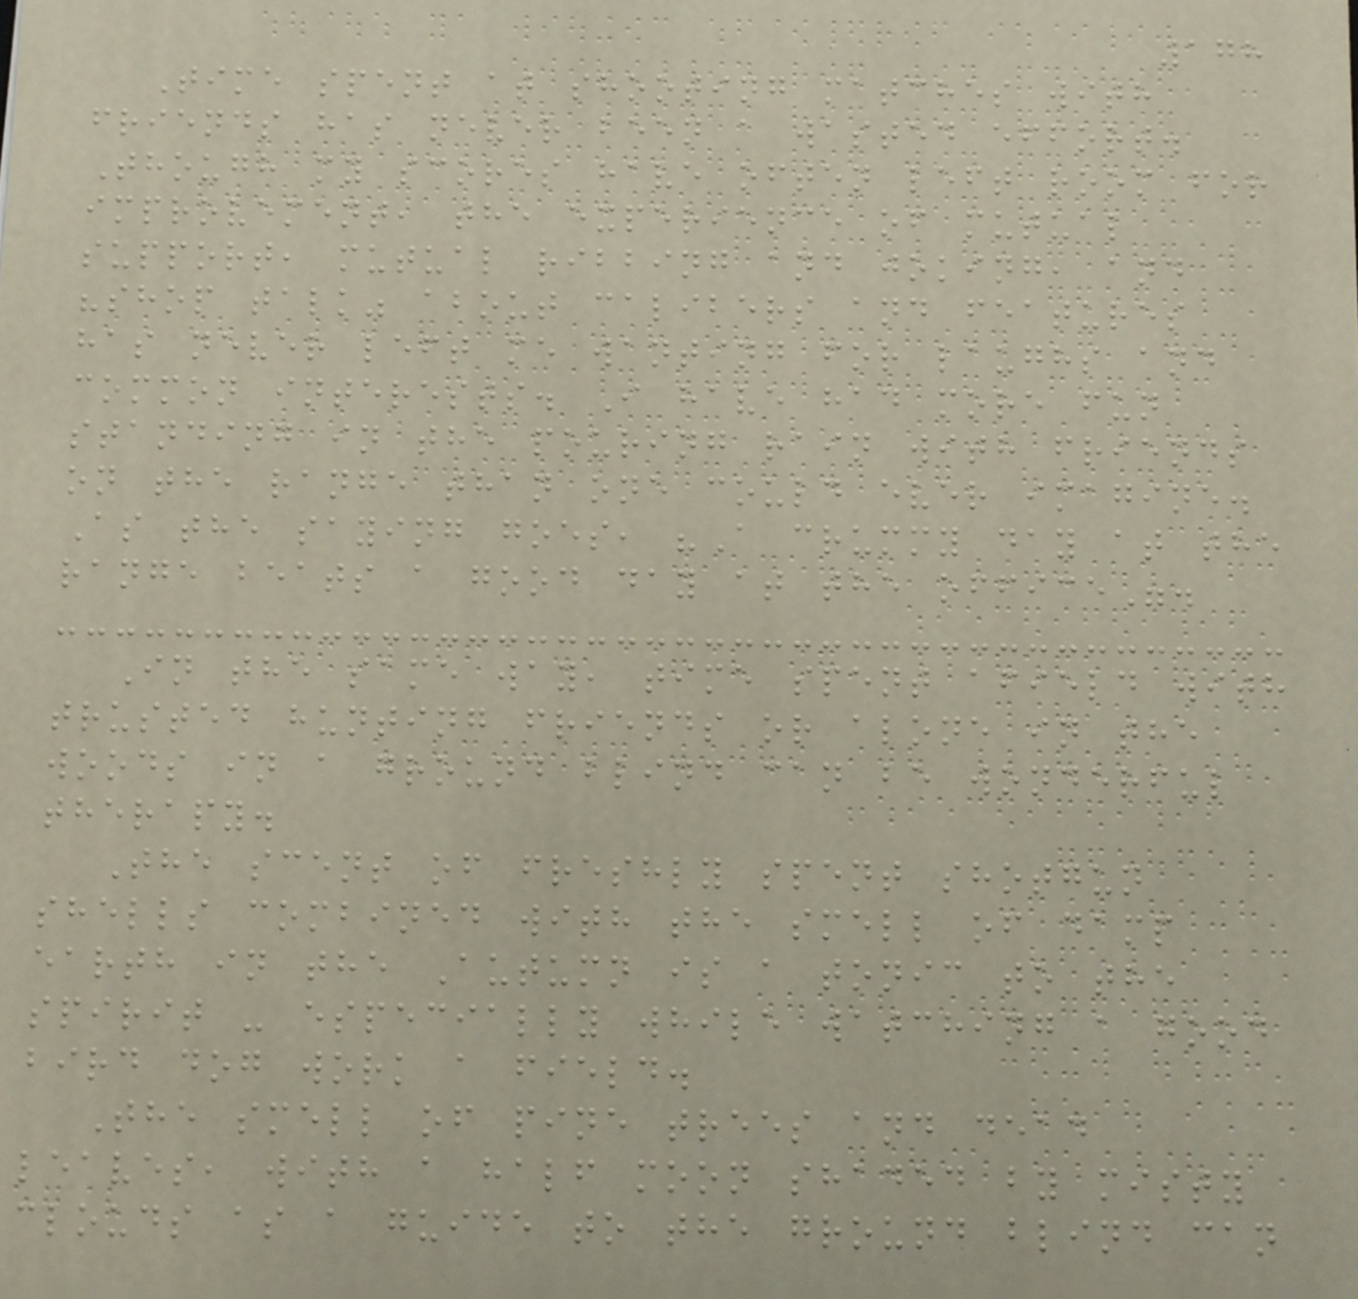178
Time spent at shooting matches with
friends has never been a wasted effort.
Though my scores have often left room for
improvement, the experience of mutual
support, mutual ribbing and joking, and
"shop talk" about calibers and features
has never left me wanting for laughs and
common interests. I have had more fun
standing in the pouring rain with friends
on the range than one could ever imagine.
As the saying goes, "A crummy day at the
range beats a good day at the office".
In the same way, time spent afield with
trusted hunting friends or alone in the
woods in a ground blind can be wonderful
therapy.
The scent of freshly spent shotgun
shells combined with the smell of damp
earth in the Autumn is a tonic to the
spirit - especially while watching a good
bird dog work a field.
The smell of pine trees and dead
leaves, with a half moon shaded by misty
clouds as a guide to the ground blind can
